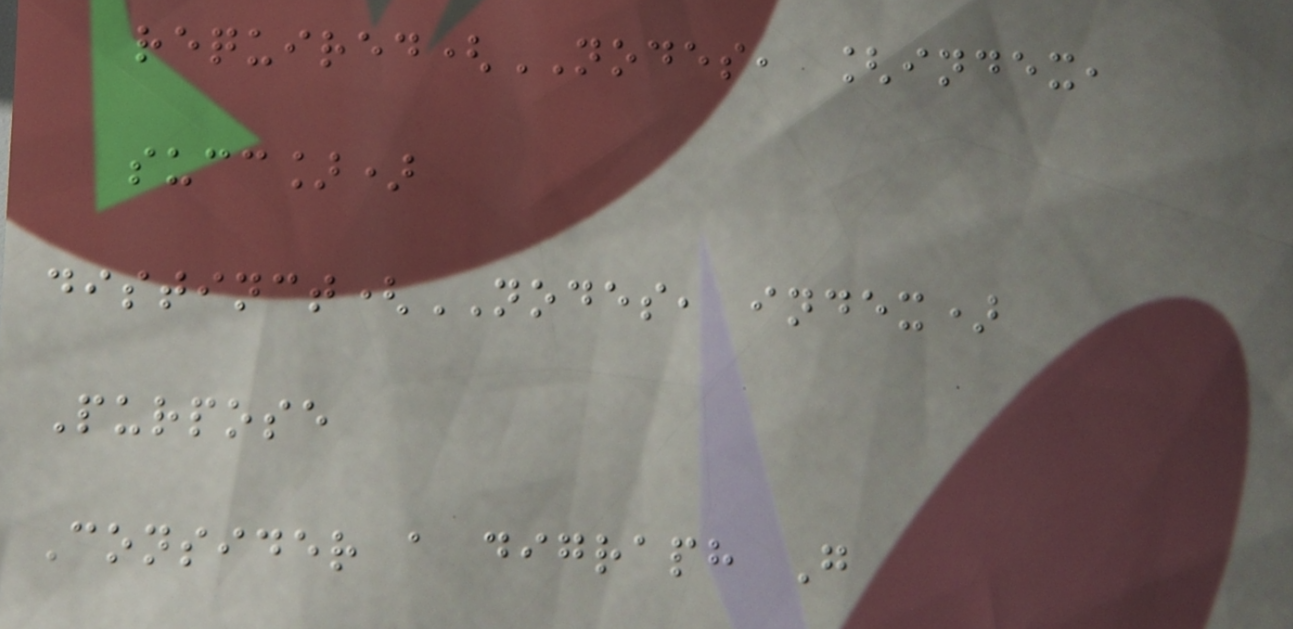required(NODES, [index,
succ])
distinct(NODES, index)
Purpose
Consider a digraph G
